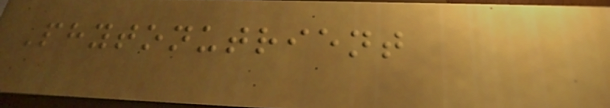Phytonutrient
